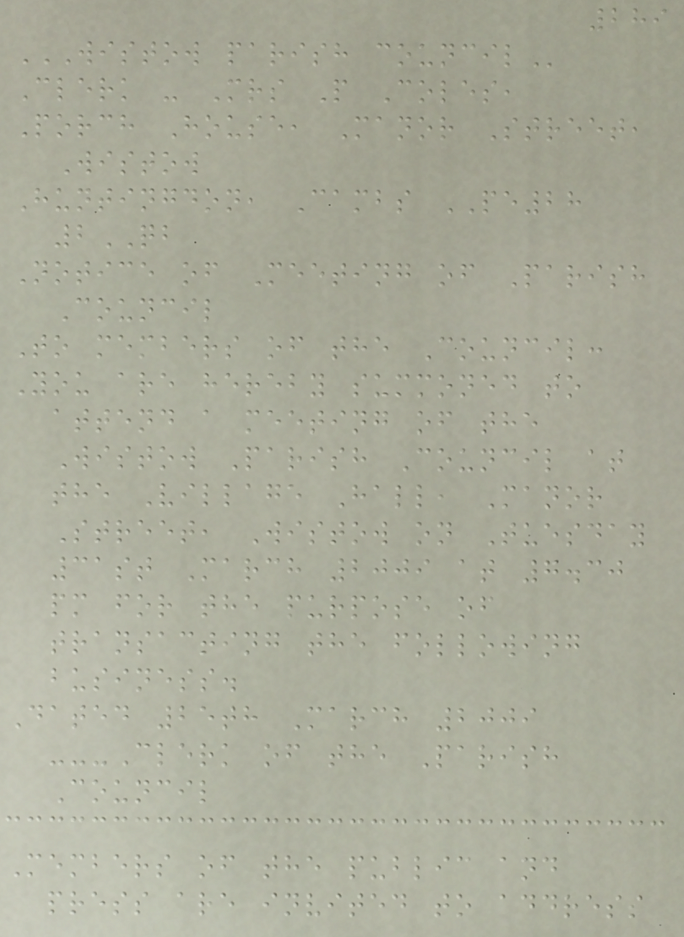289
WISTOW PARISH COUNCIL
Clerk - Mrs P Coles,
Porch House, Manor Street,
Wistow
Huntingdon, Cambs PE28
2QB
Notice of Meeting of Parish
Council
To members of the Council:
You are hereby summoned to
attend a meeting of the
Wistow Parish Council at
the Village Hall, Manor
Street, Wistow on Tuesday
31st March 2009 at 7.30
pm for the purpose of
transacting the following
business.
Dated 25th March 2009
---Clerk of the Parish
Council
Members of the public and
press are invited to address
